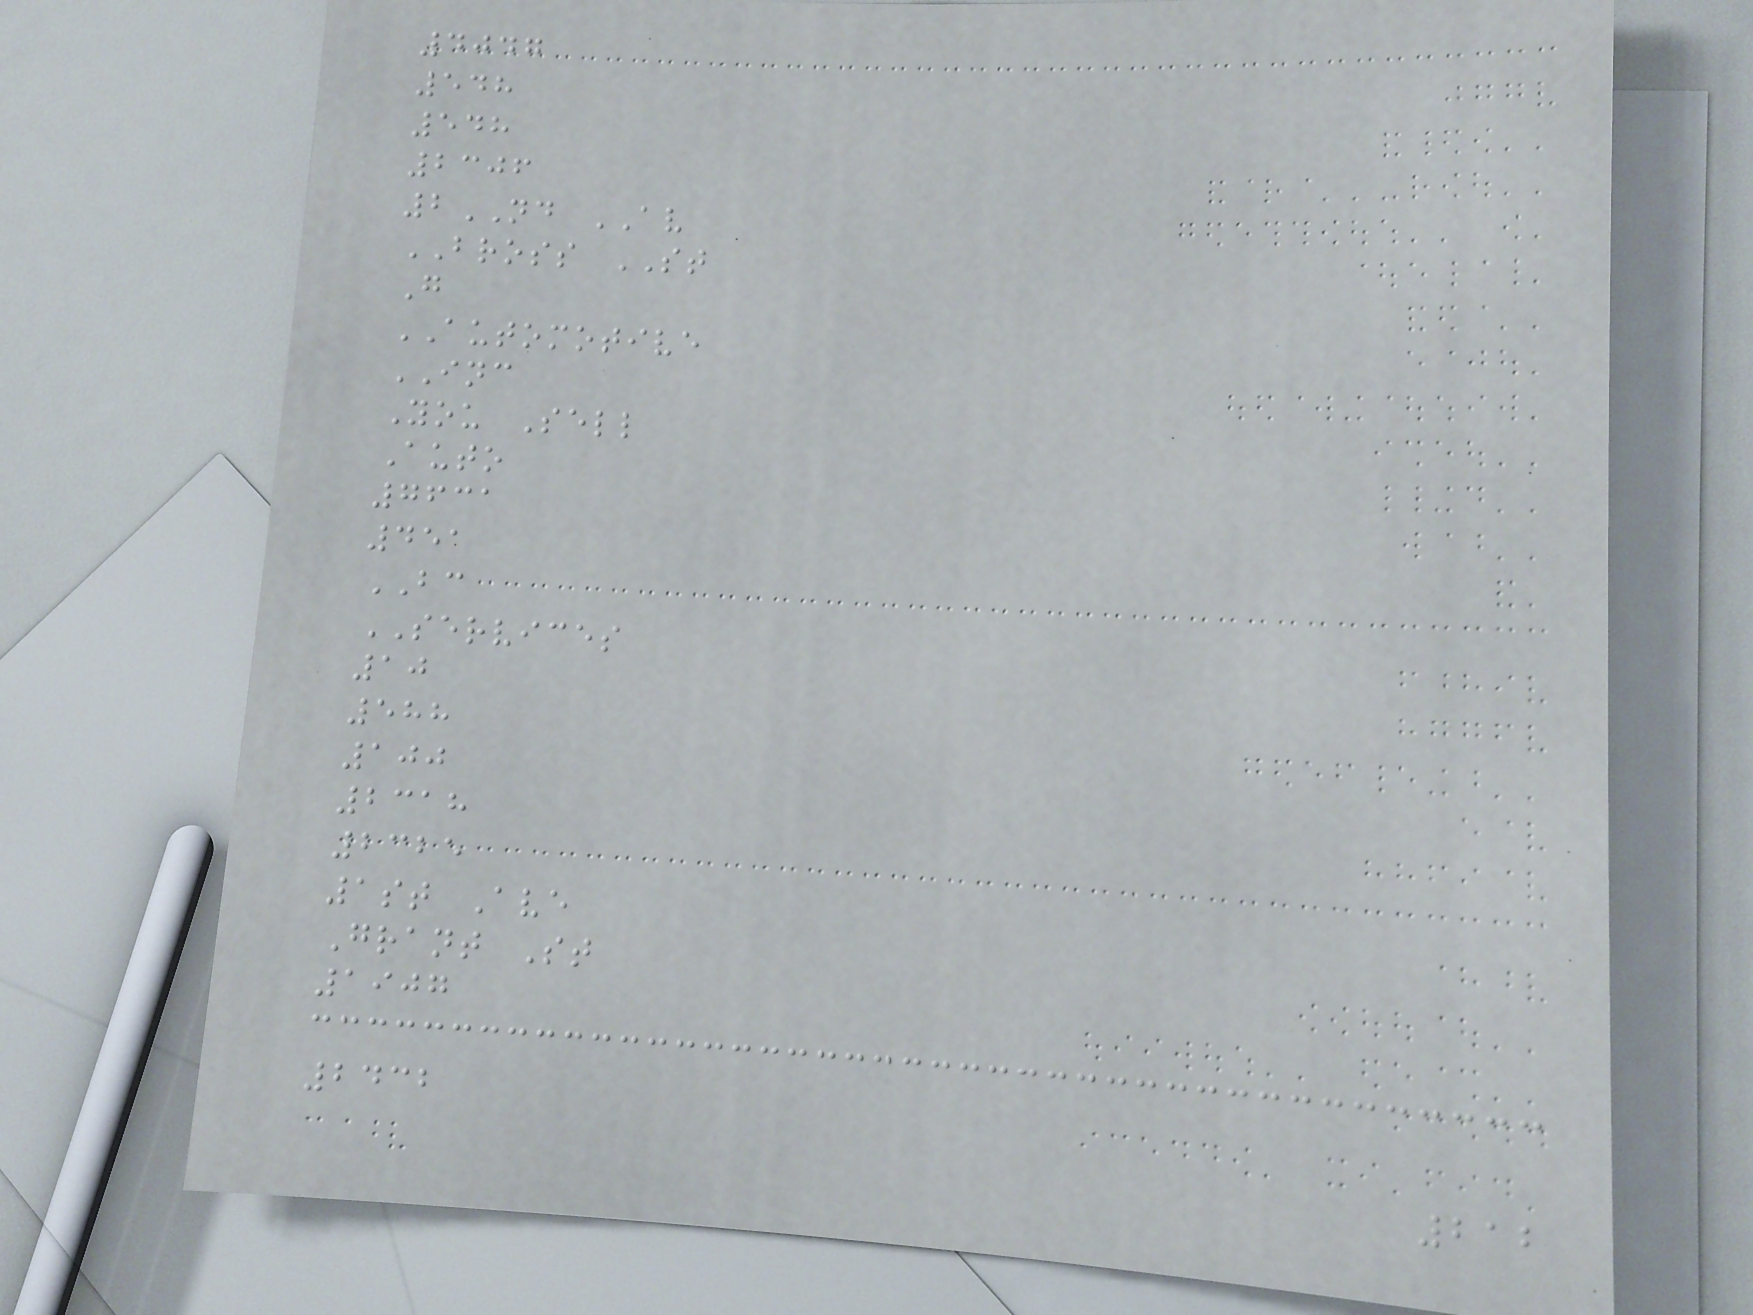4047
548
548
2306
2ND AV
BROSS ST
G
AUTOMOTIVE
INC
You Sell
Auto
7631
451
BC
SERVICES
10
588
100
2318
2325
1st Ave
Grant St
1907
2432
212
